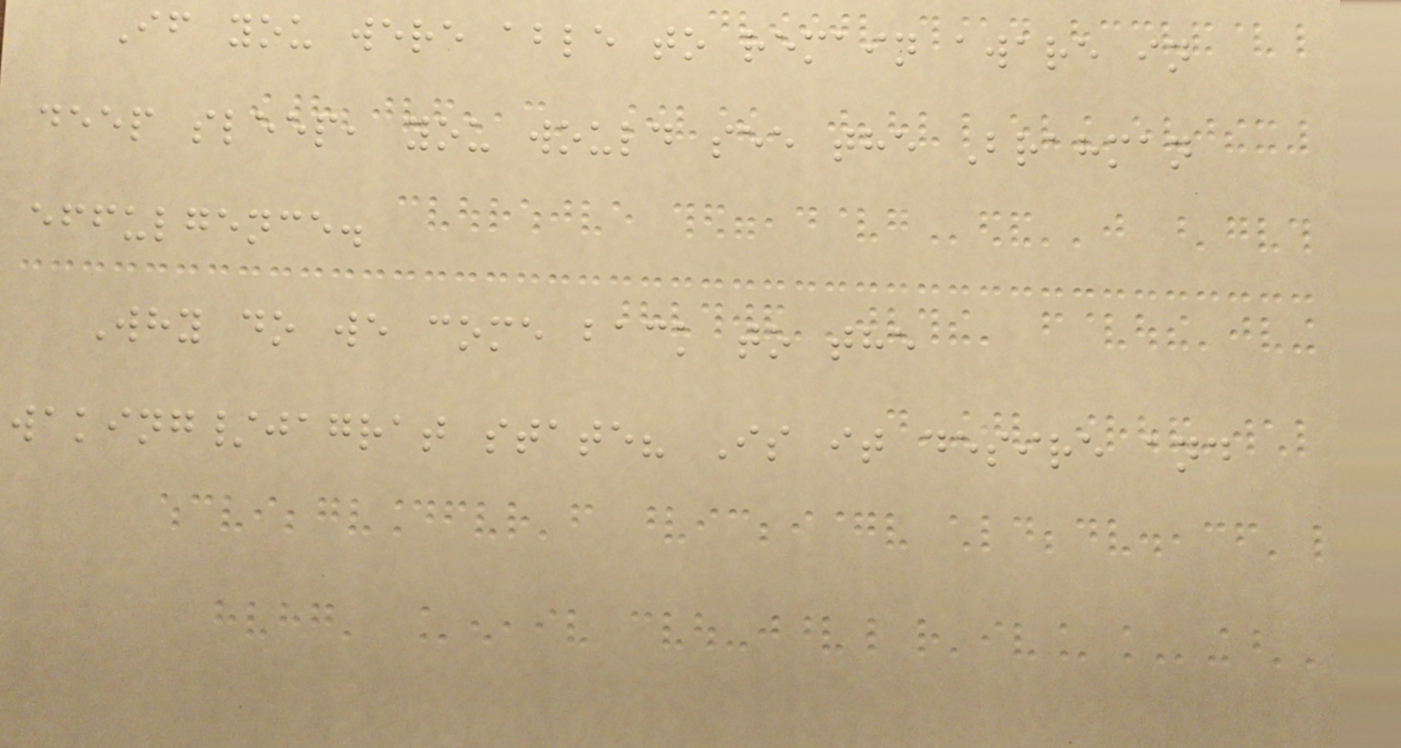If you were able to remain aware in
deep sleep, you would see the Brahman
effulgence.
Why do we come back to the
waking/jagrat state? Is it desire and
